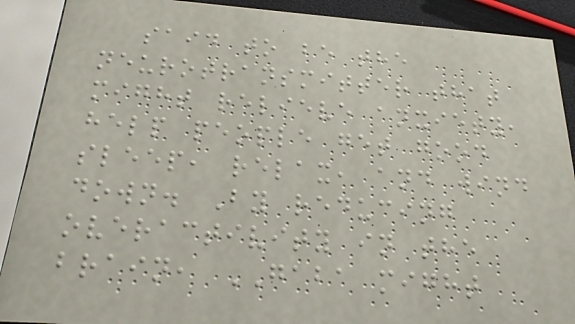said to be the
neurotransmitter that
might relieve anxiety,
help people get good
sleep, relax, and wind
down. By reducing
overactivity in the
brain, GABA might
